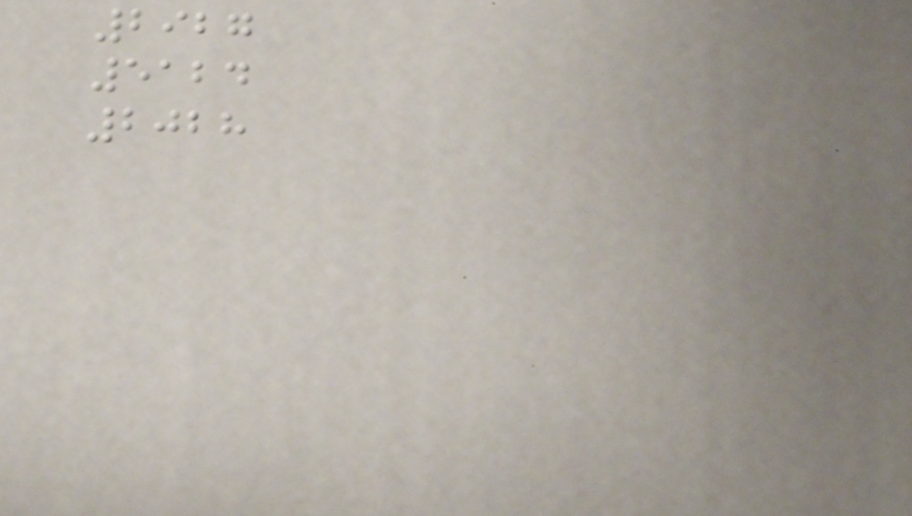2927
5124
2028
